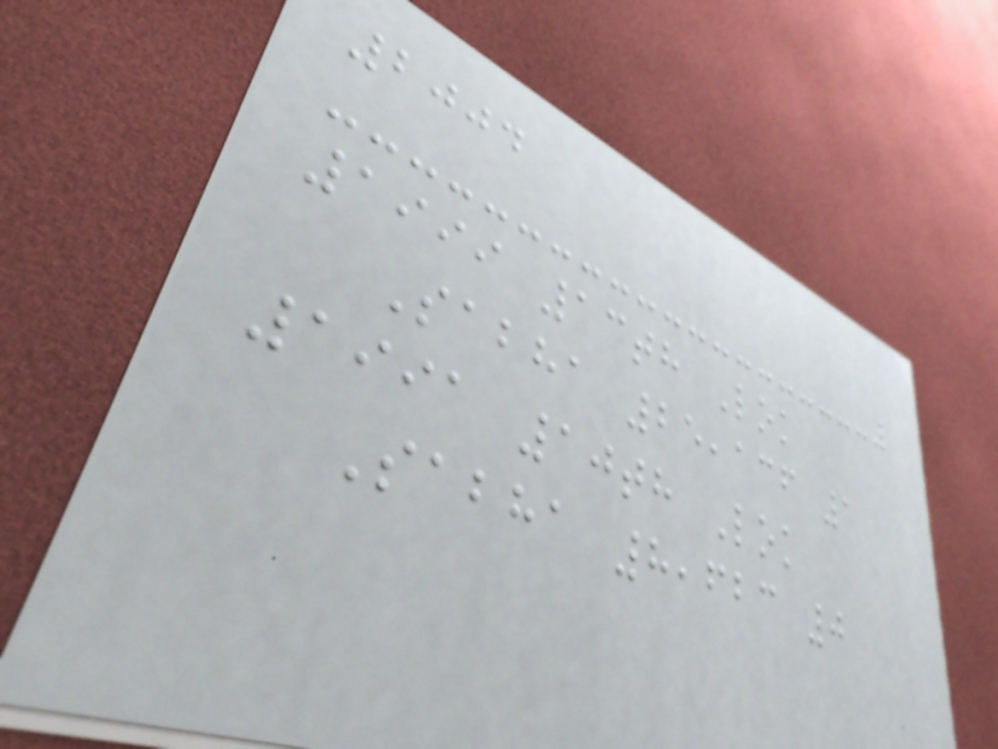2004
1999 13th Lok
Sabha 25,136 1
1991 10th Lok
Sabha 8,623 0
